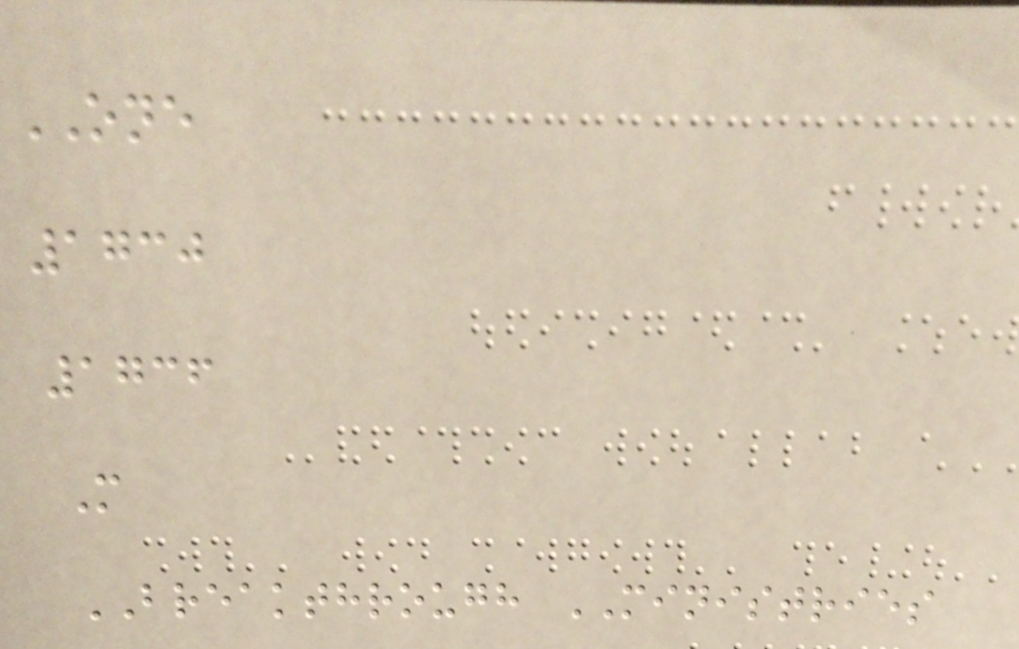ONE
1730
1736
M
BREAKTHROUGH MINISTRIES
